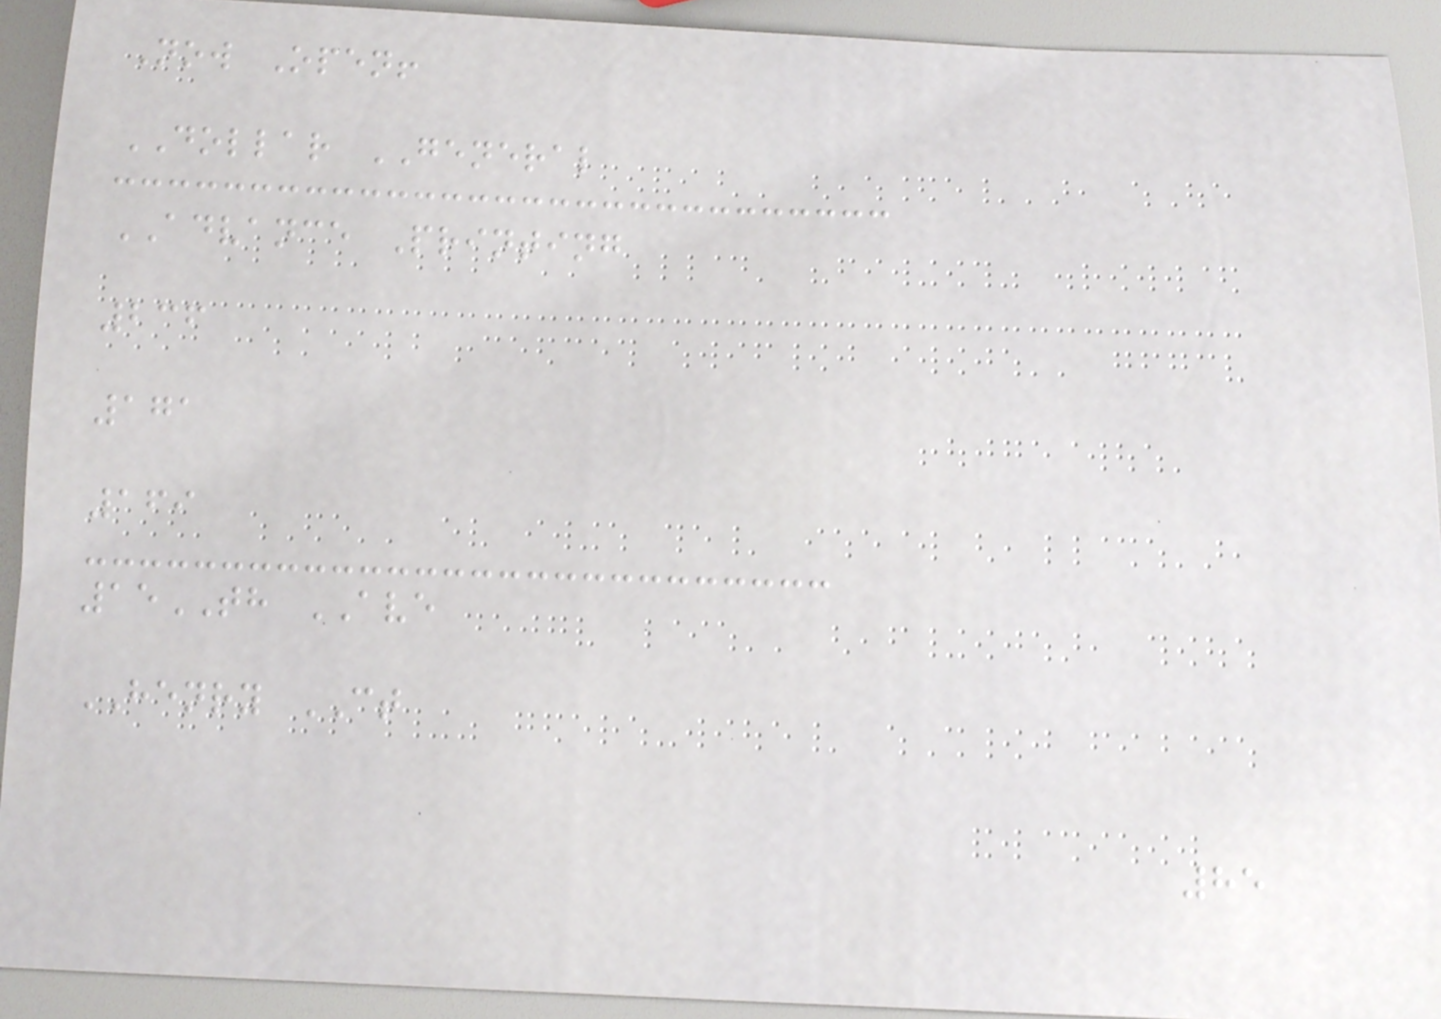Now Open!
DOLLAR GENERAL
ADVANCE Printing
236
171
169
15TH AVE
HENRY CT
85
